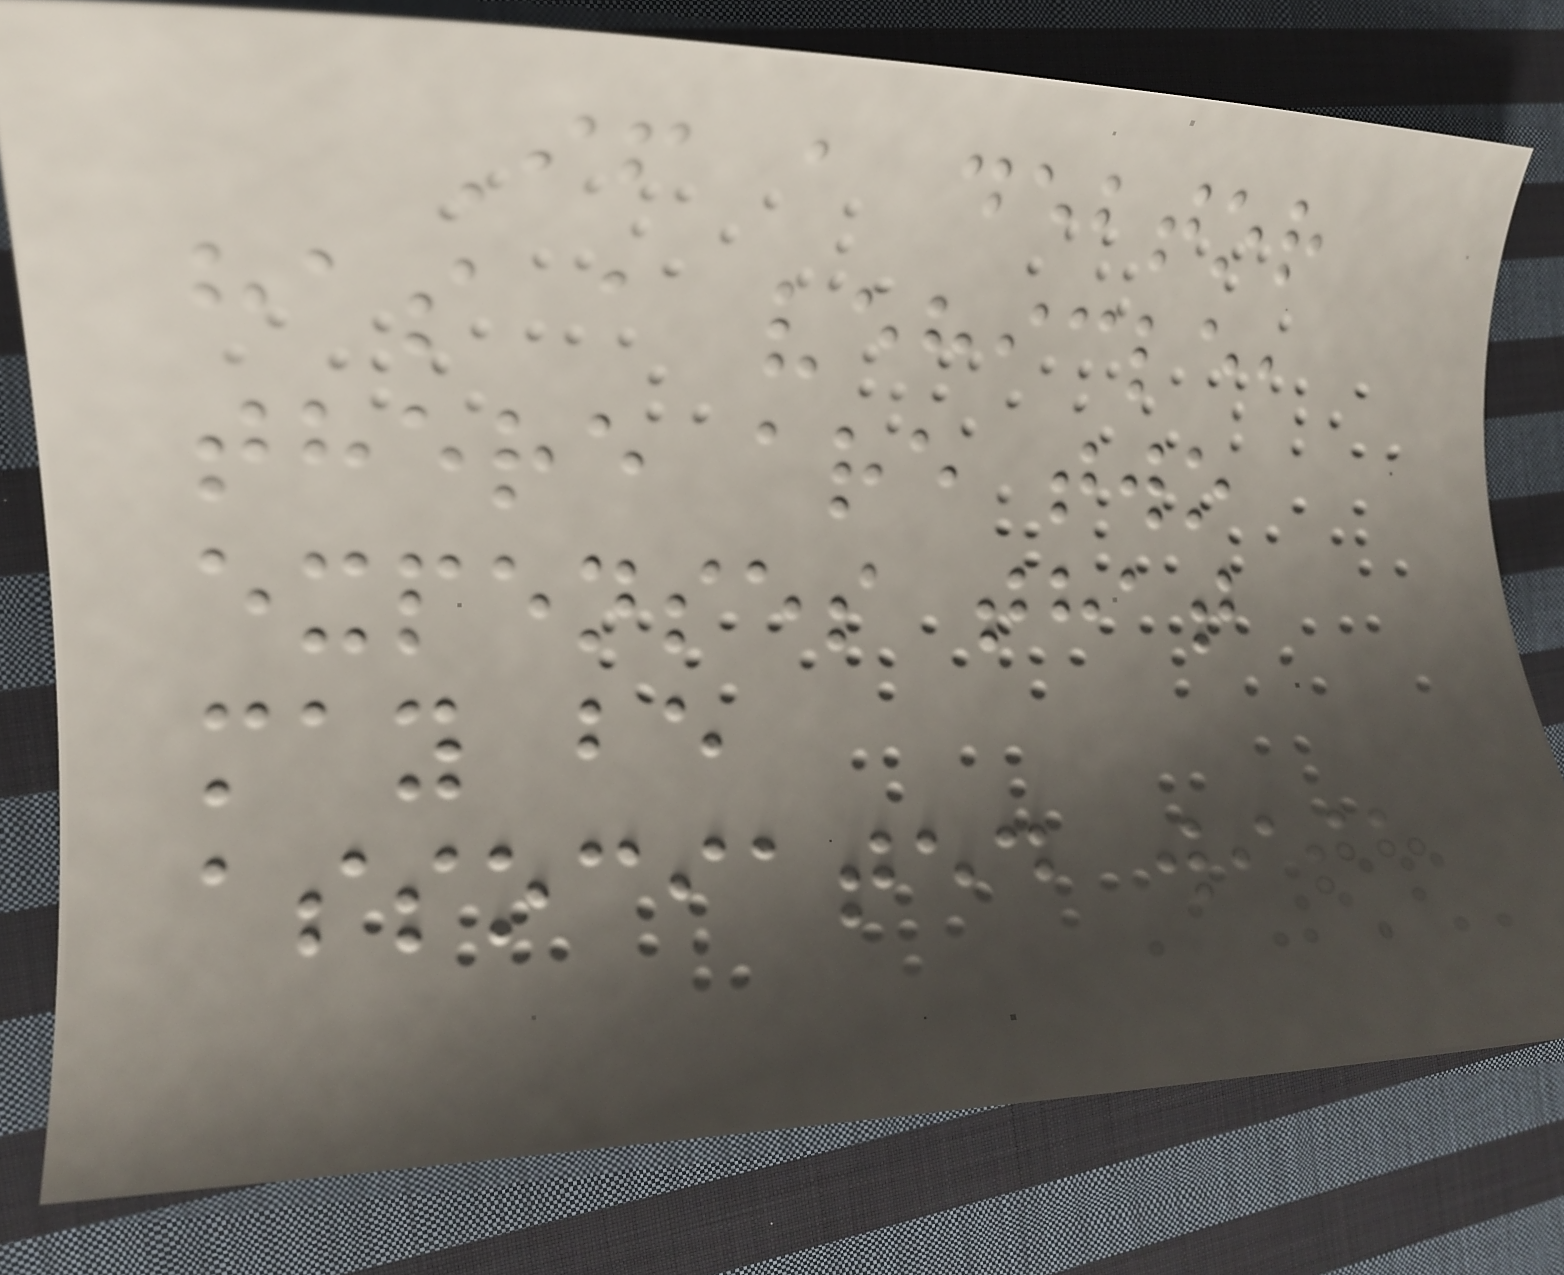If a debtor
has a vehicle,
there are two
expenses that
may be
associated with
